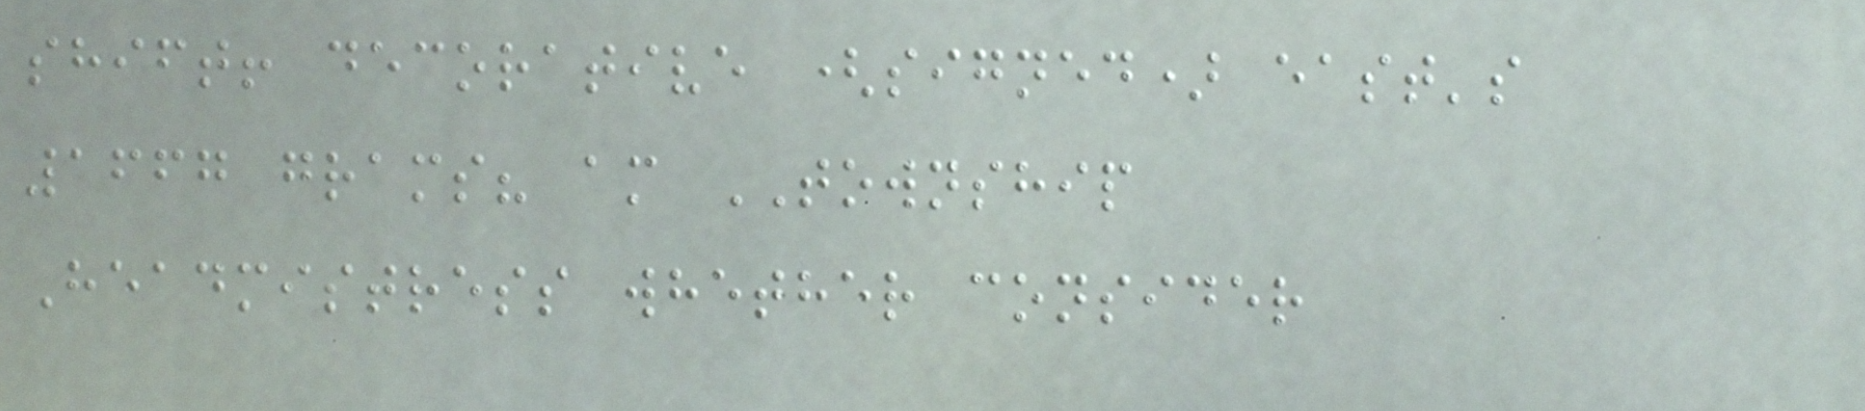shift! decorative (signed) east's
1667 grams? am TOWNSHIP
Headmistress whether consider
